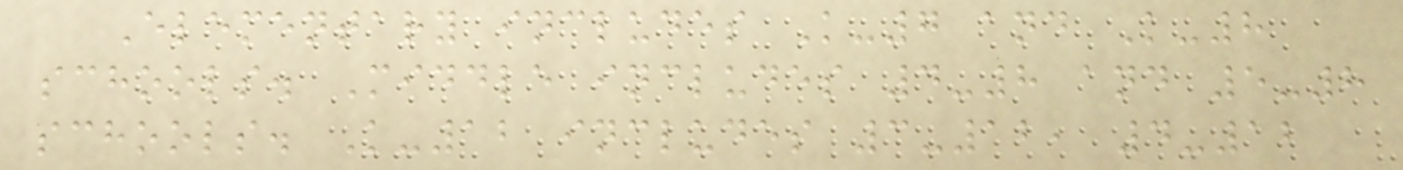Elementary includes K-7 and K-8
schools. Middle includes 4-8 and 5-8
schools. K-12 includes 3-12, 4-12
